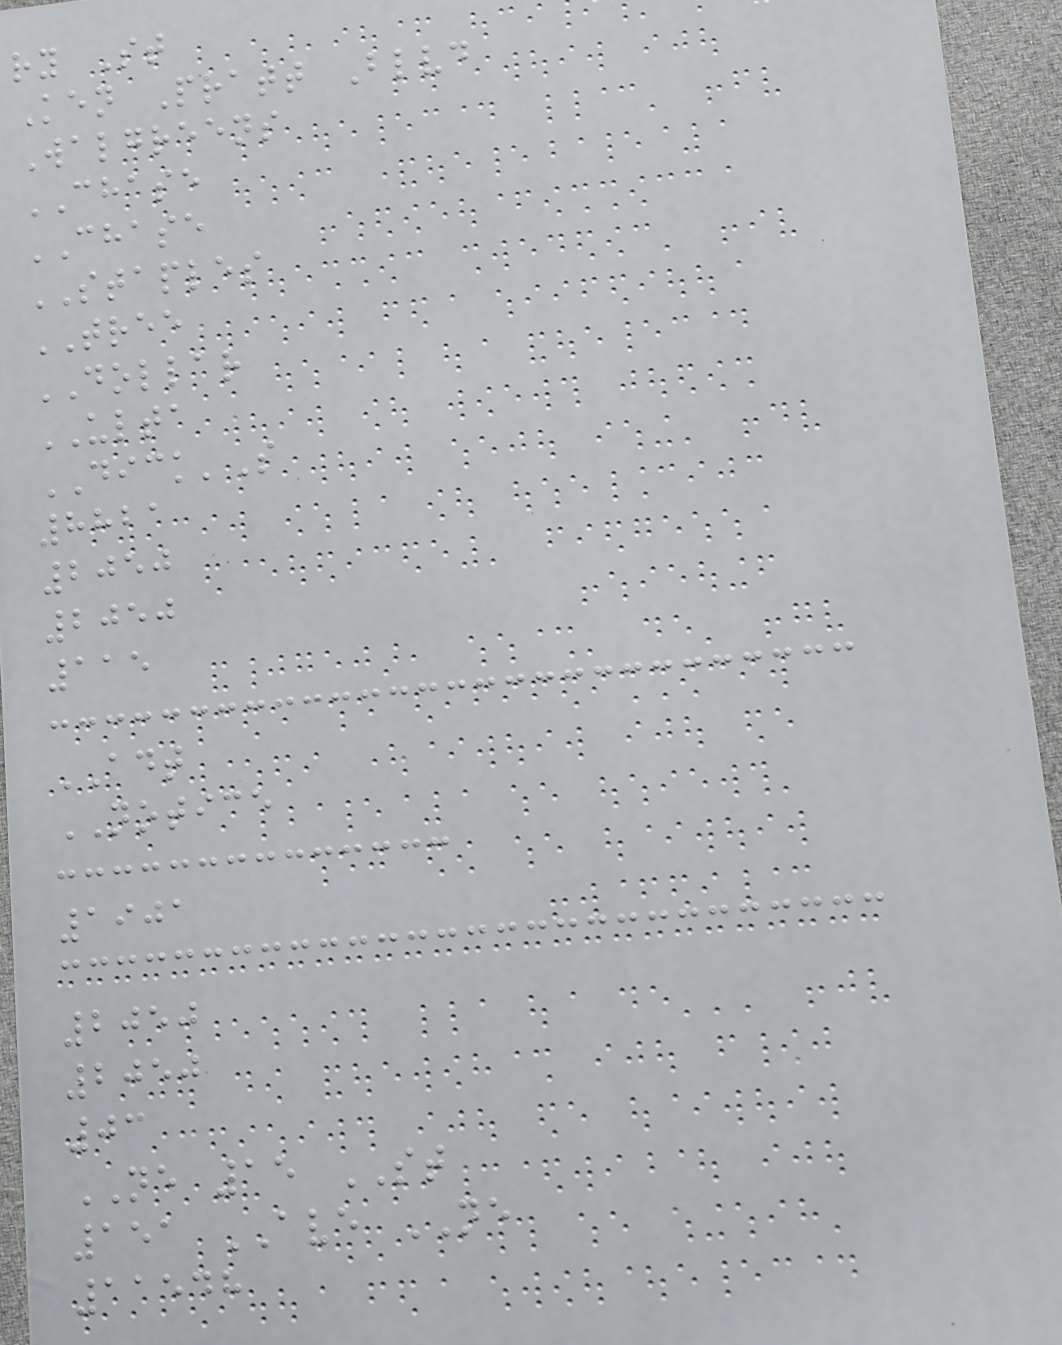ry St
Ken Pratt Blvd
Walgreens
CHASE
CHASE
STAPLES
TREE
DOLLAR
ULTA
DICK'S
8821
2050
2050
115
ADT
NOTICE
1901
2050
2050
03
NE 15 ST
151 AVE NE
11548
